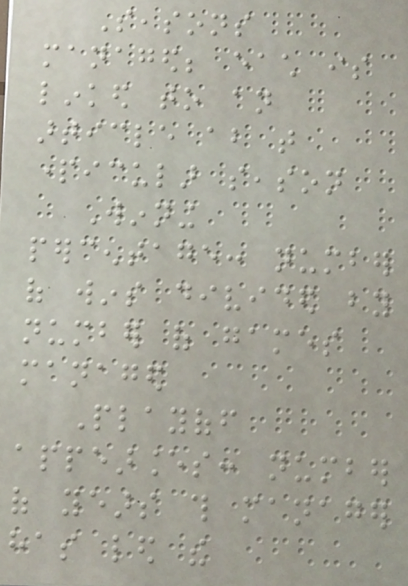Seasons
managed; each is
linked to an
article about that
particular season
Winning
percentage: number
of wins divided by
number of games
managed
Playoff
appearances: number
of years this manager
has led the
